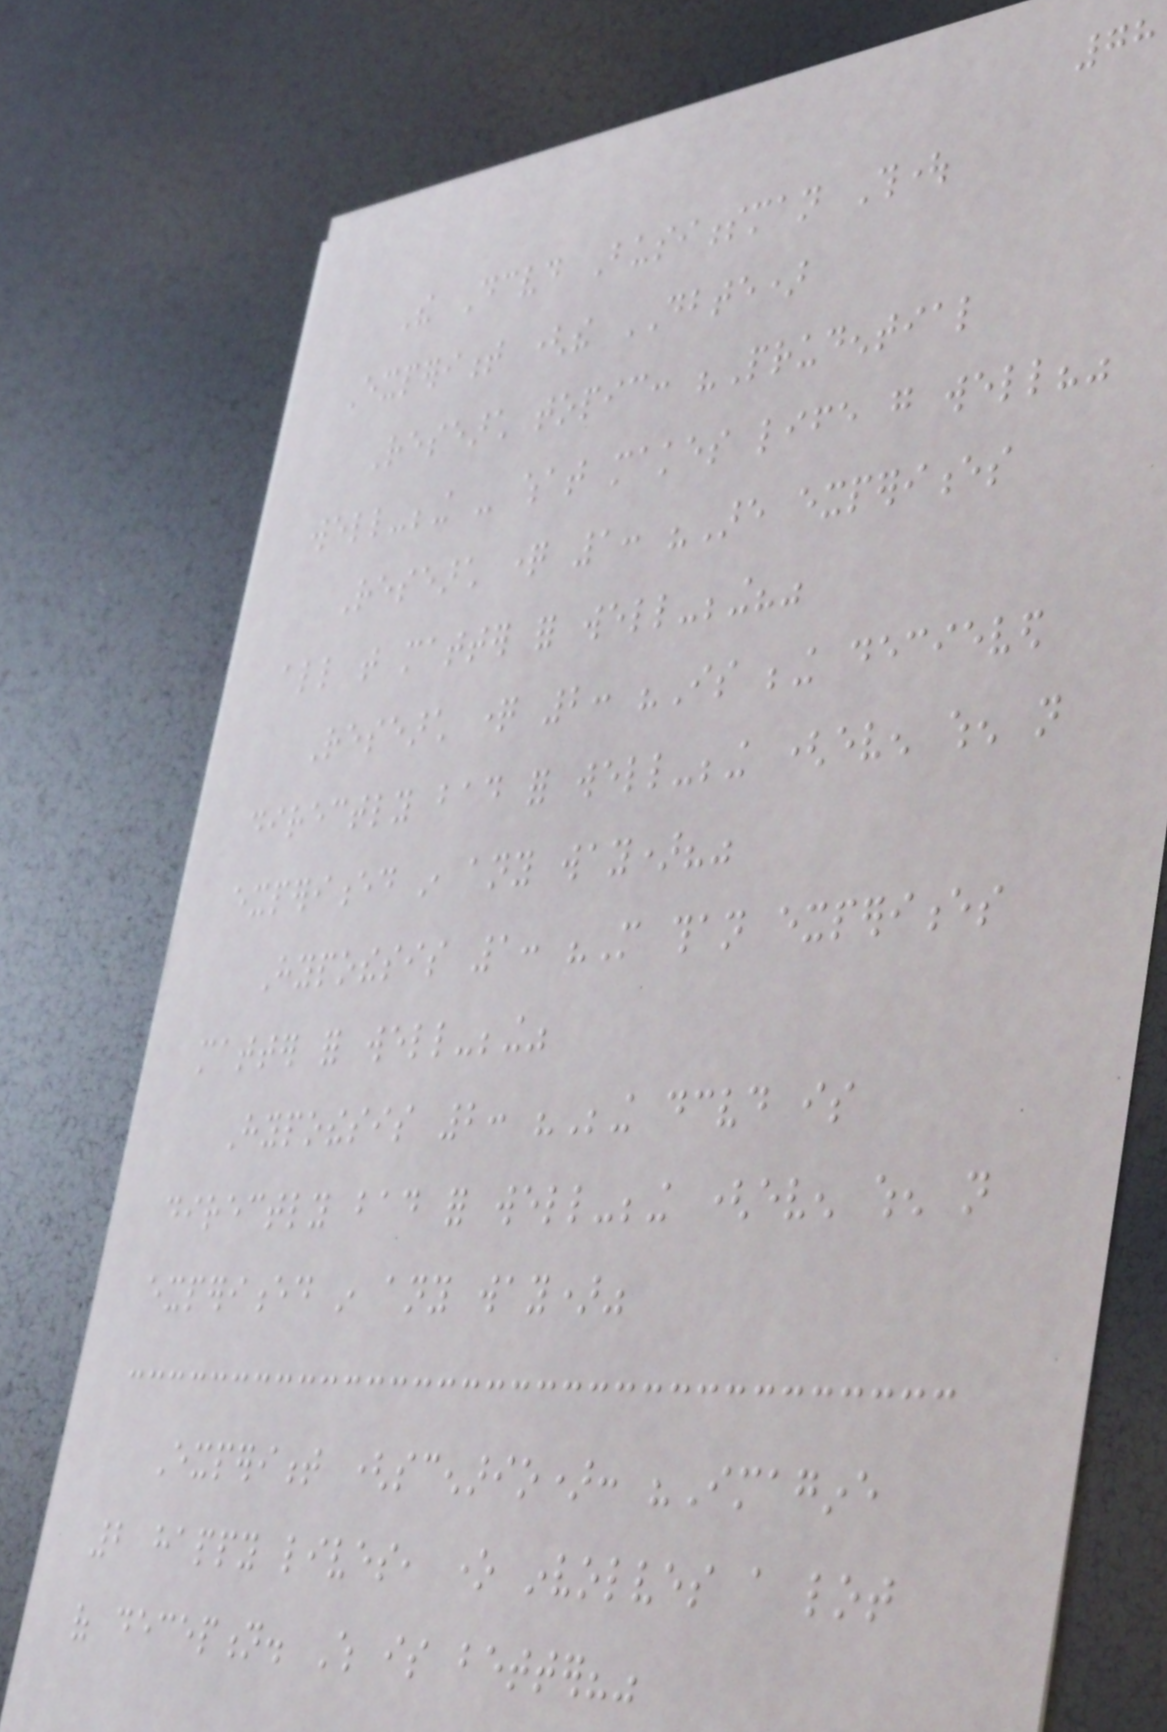78
The Deceived Businessman Thought
Experiment (the DBTE)
Research topic: "Prudential
well-being - what makes life go well?"
Research question 1: "Are experiences
all that matter for well-being?"
Research question 2: "Is being decieved
directly bad for well-being (even when not
experienced in any way)?"
Hypothesis 1: "More than experiences
matter for well-being"
Hypothesis 2: "Being deceived is
directly bad for well-being (even when not
experienced in any way)"
Experiment (scenario): "Imagine
2 happy lives, one involves a lot
of deception. Which is better?"
